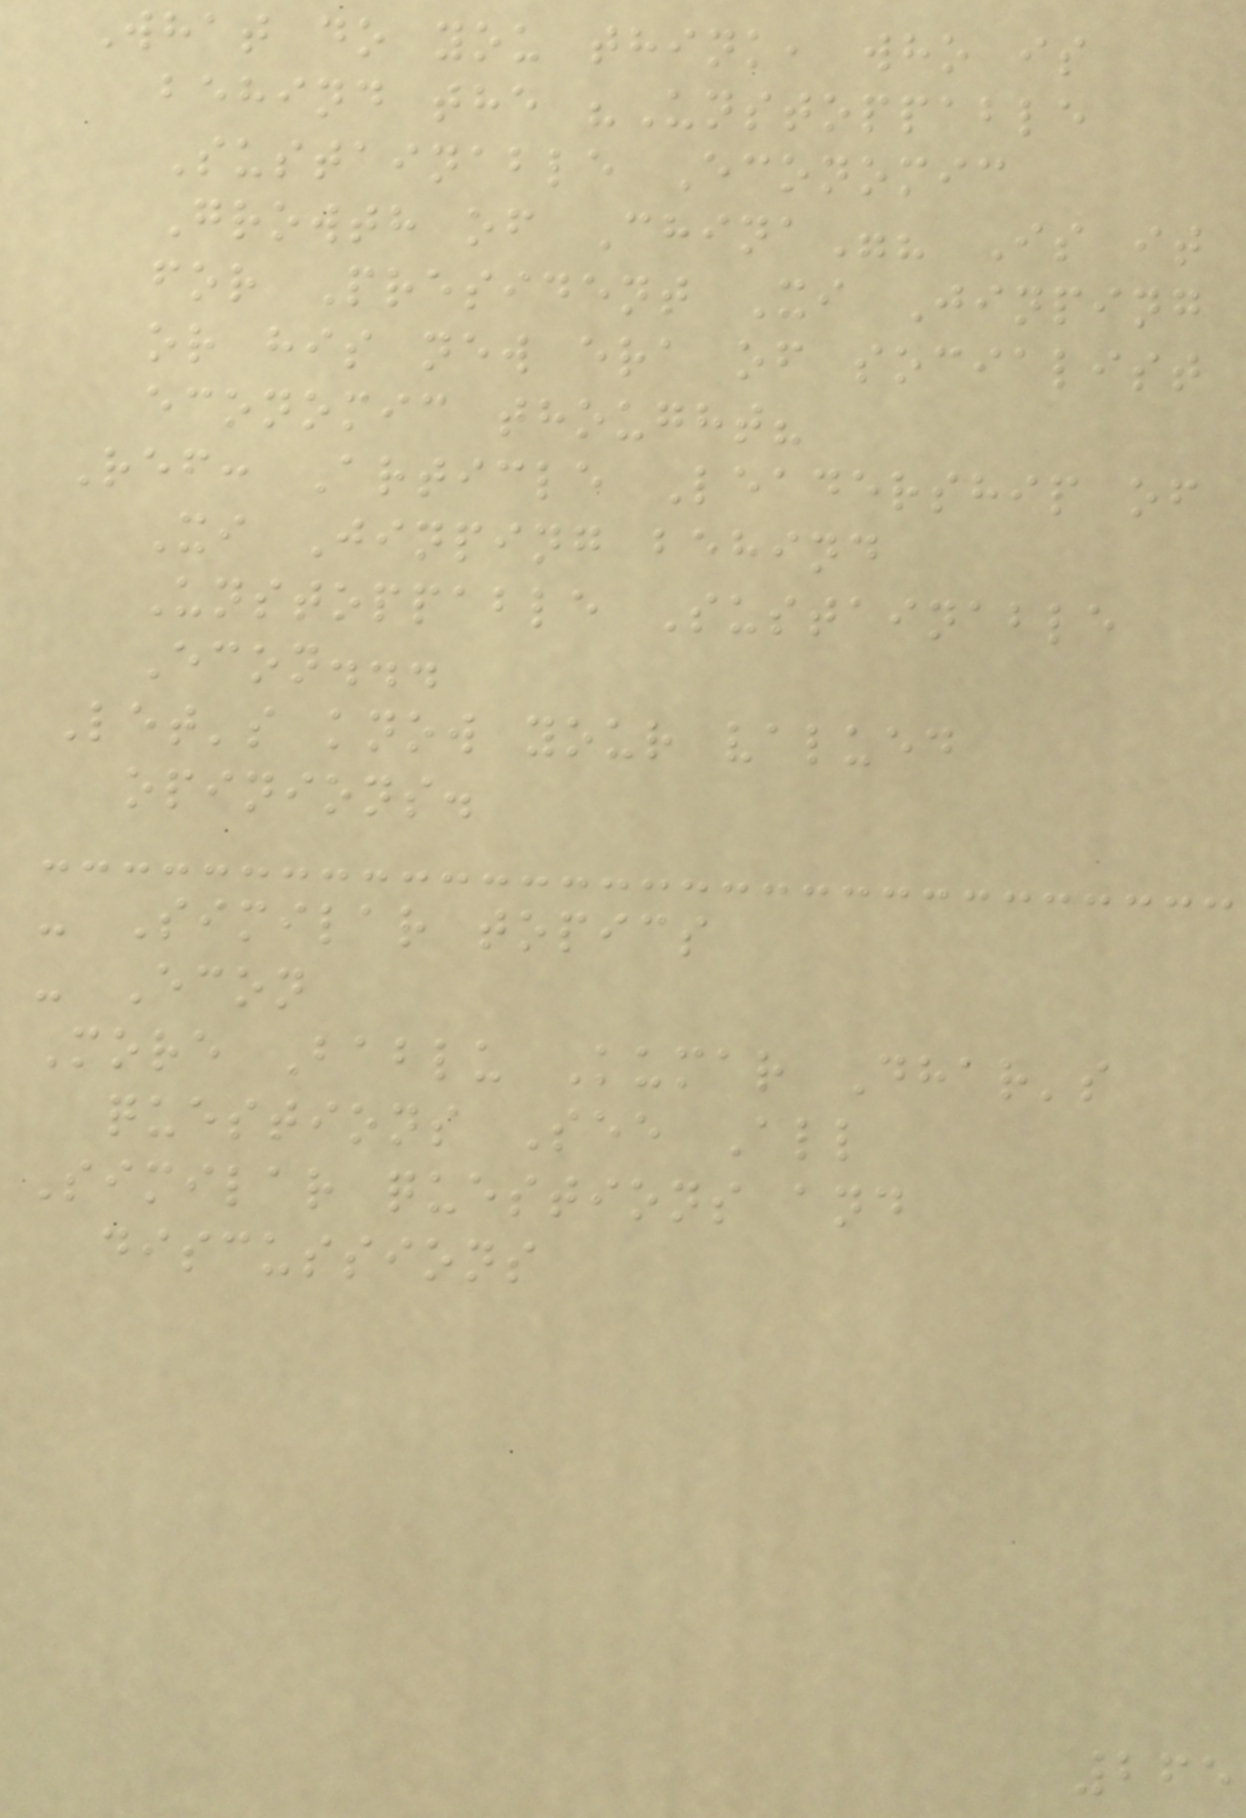What do you think, who is
behind the "Unstoppable
Sustainable Economic
Growth of China"? Is it
for President Xi Jinping
or his new era of socialist
economic thought?
Ref: Article Leadership of
Xi Jinping behind
Unstoppable Sustainable
Econ...
Let's know your valued
opinions.
- Similar topics
- Econ
More Bablu Kumar Dhar's
questions See All
Similar questions and
discussions
265
